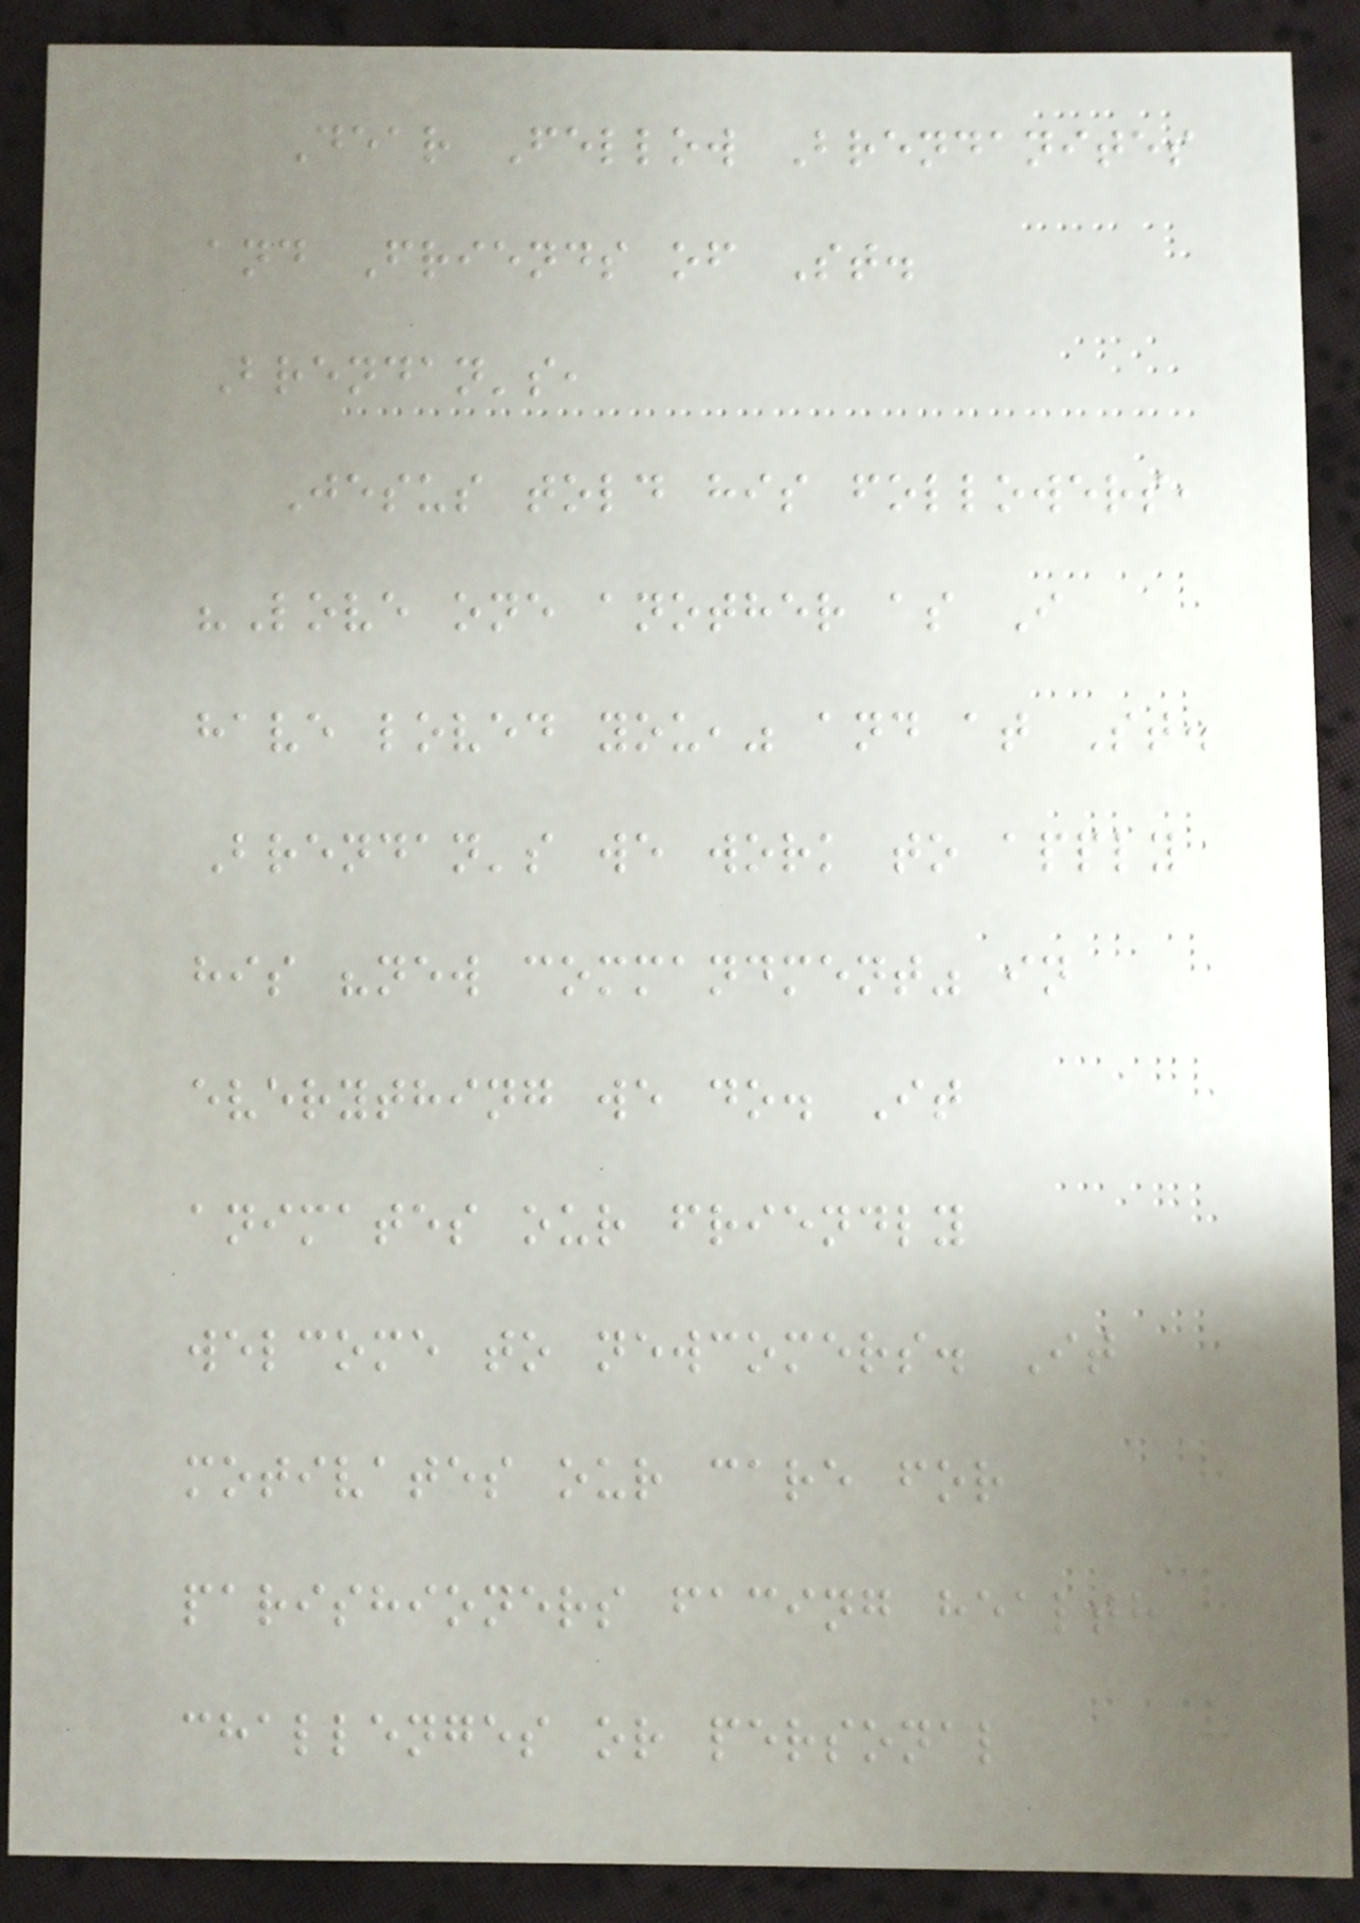Dear Fellow Brendanites
and Friends of St.
Brendan's,
Jesus told his followers,
"Love one another as I
have loved you," and at St.
Brendan's we work to apply
his "new commandment" in
everything we do. It
animates our friendly
welcome to newcomers. It
motivates our care for
parishioners facing health
challenges or personal
